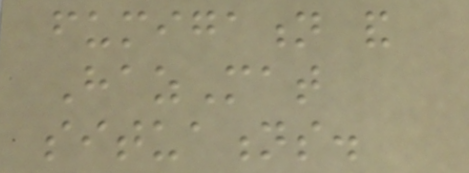fumigation and
HazMat
situations.
